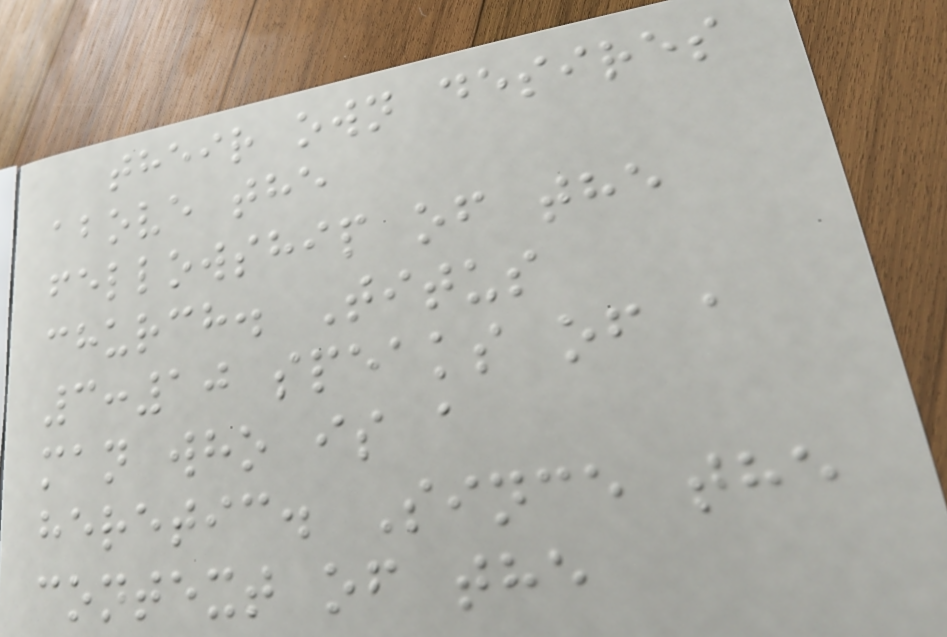their own desires
above the
fellowship of the
church. Titus
3:10 speaks of a
man who is a
heretic. Since the
context of the
